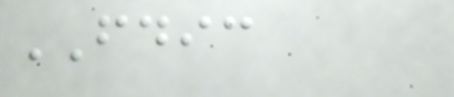FDIC
